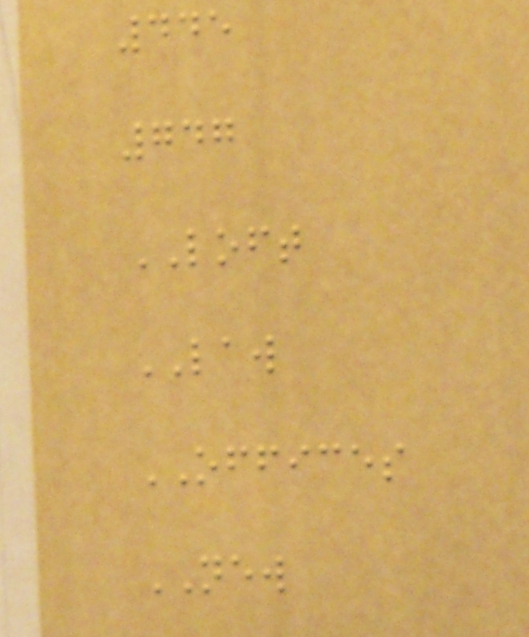445
747
LOFT
LAW
OFFICES
NEW
